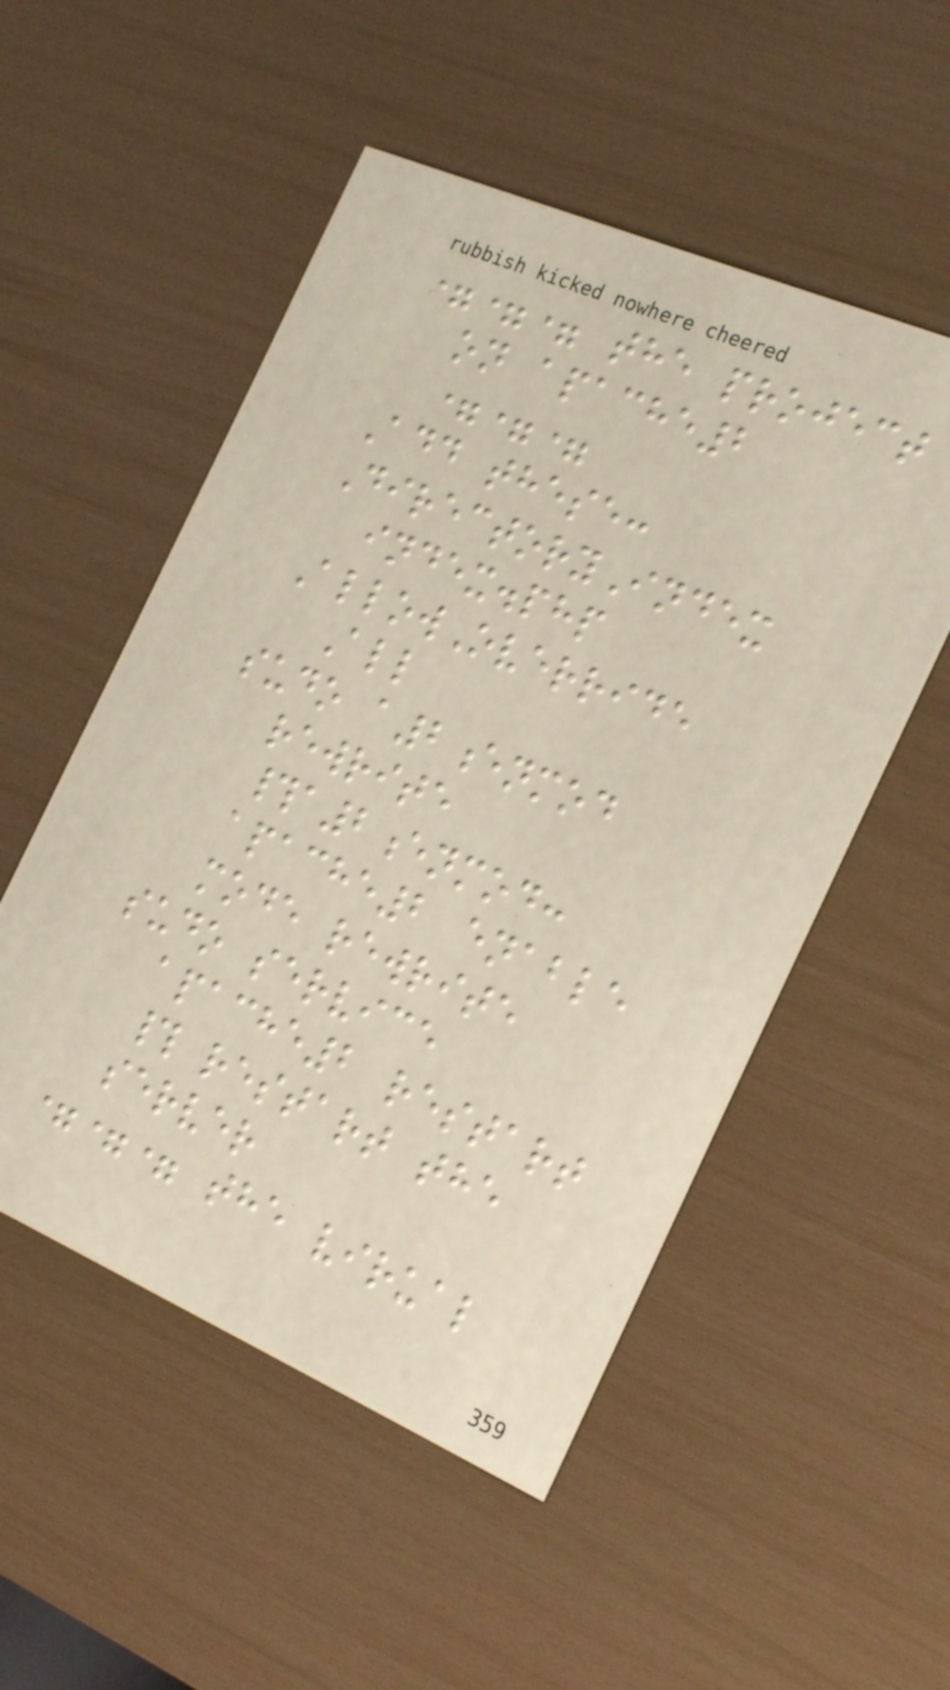=== the project
on apache2
===
Add these:
DirectoryIndex
index.php
AllowOverride
All
sudo a2enmod
rewrite
#a2enmod:
apache2 enable
mode rewrite
sudo service
apache2 restart
# restart the
server
=== the virual
